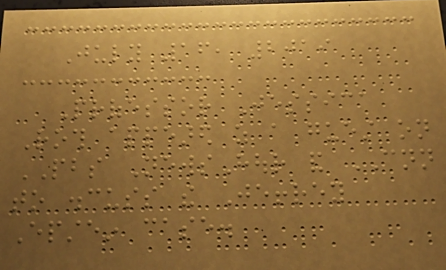July 16, 2019
Professor Jessica
Roth appeared as a guest on
PBS NewsHour and CNN
to discuss the Jeffrey
Epstein case.
